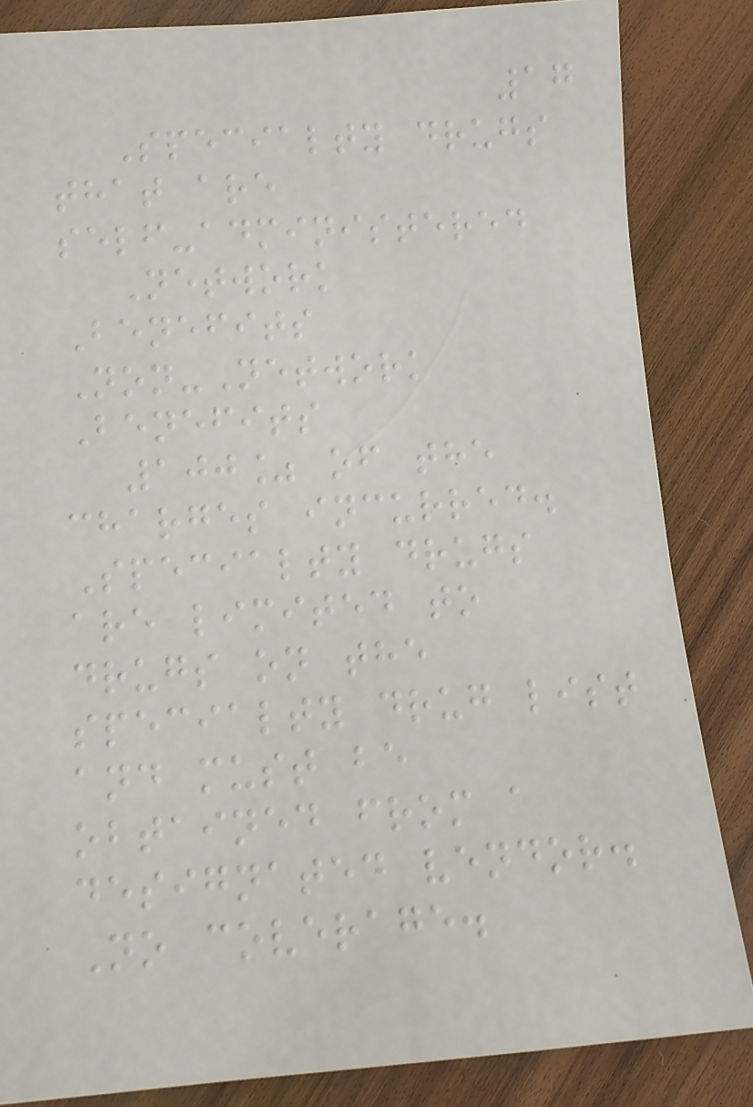17
Specialty drugs
that are
self-administered
Network
Benefits
Non-Network
Benefits
100% of the
charges incurred.
Specialty drugs
are limited to
drugs on the
specialty drug list
and must be
obtained from a
designated vendor.
No coverage.
